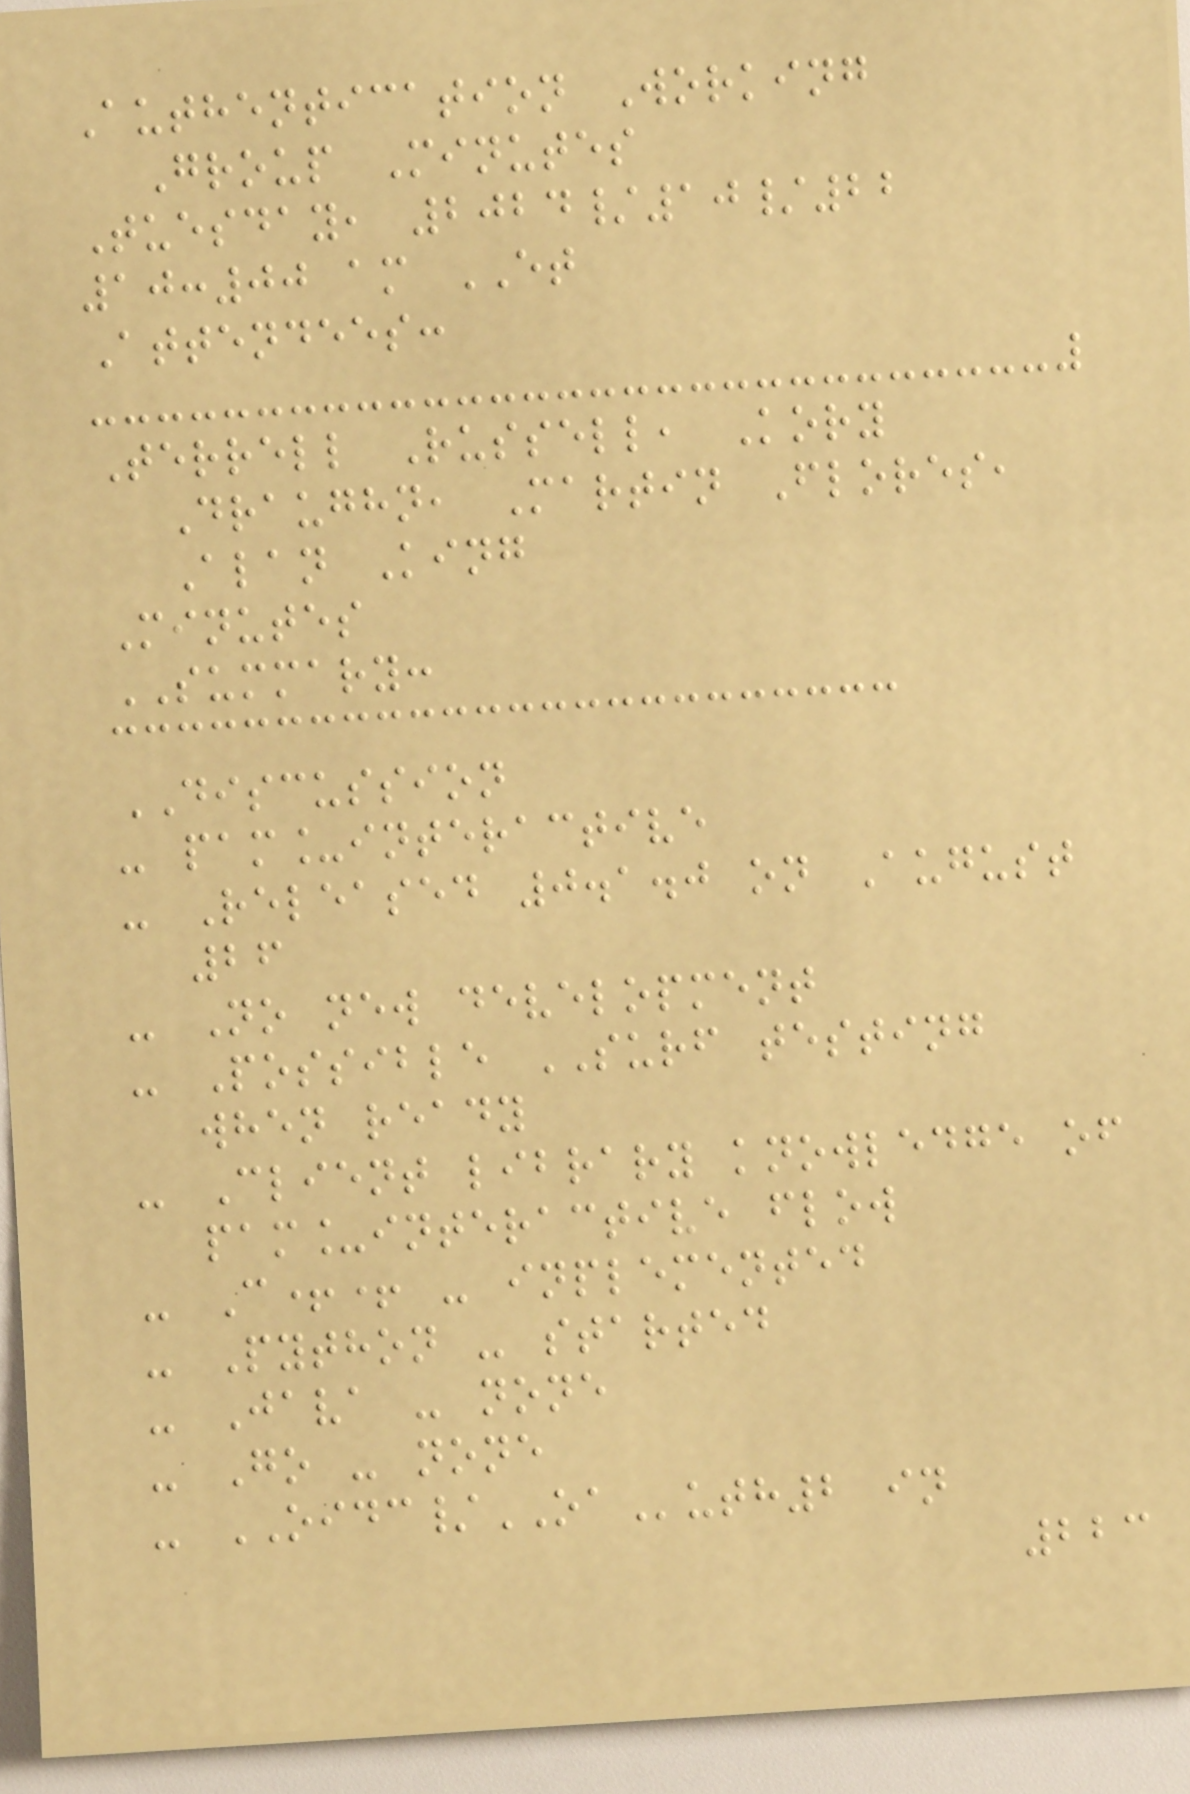Authentication Working
Group Minutes
Tuesday, 2024/10/22
10:00 am ET
Attendees:
Terrell Russell, Kory
Draughn, Martin Flores,
Alan King
Minutes
SUMMARY:
DISCUSSION
- pam_interactive
- Released 0.1.0 on August
26
- No new development
- Possible SURF testing
when ready
- Client library knowledge of
pam_interactive flow
- C++ - inplemented
- Python - started
- Java - none
- Go - none
- OIDC/OAuth2 in
223
